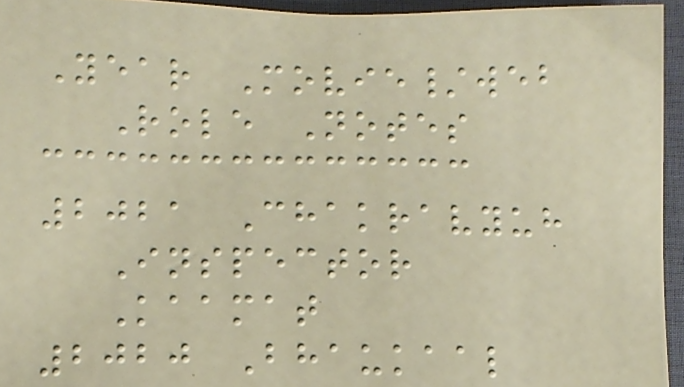Year Movie/web
Role Notes
2021 Chakravyuh
Inspector
Kaamat
2020 Bhaukaal
